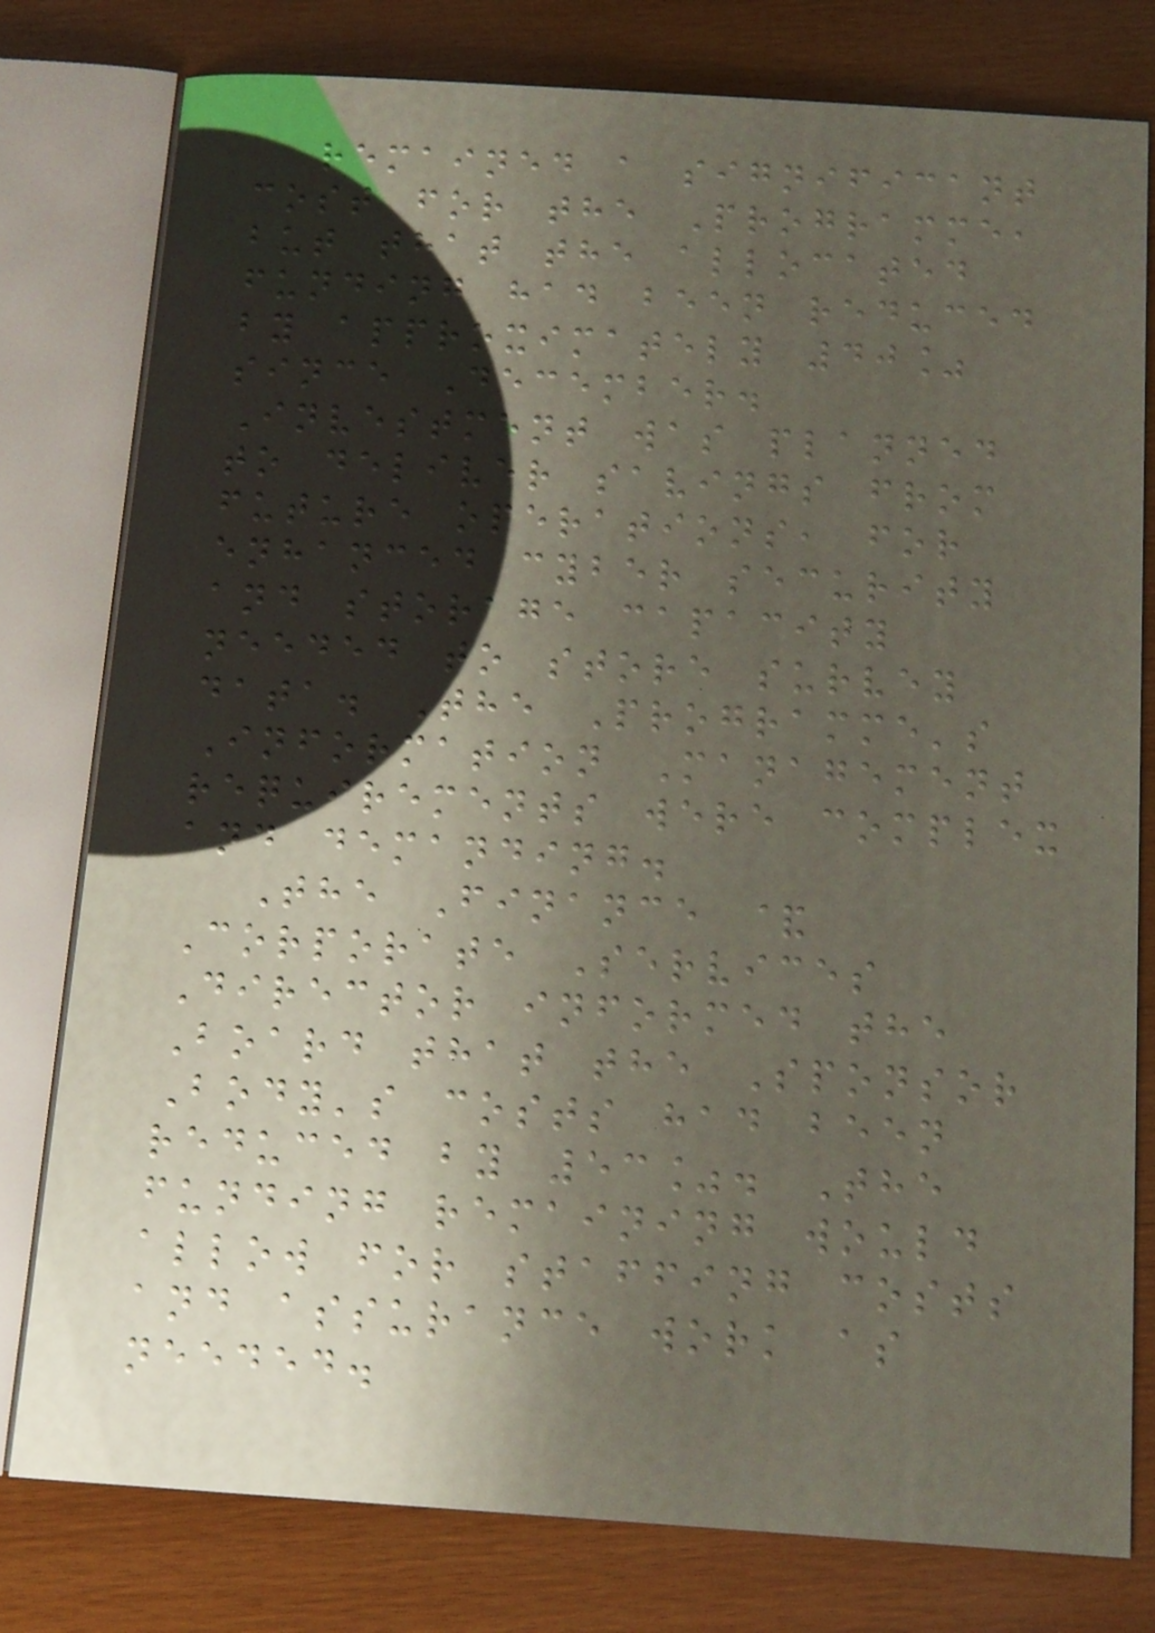remained a significant
cost for the Programme,
but that the allocated
funding had been reduced
by approximately 40%
since December.
Investment was planned
to deliver savings from
future operations, for
enhanced cyber security
and storage capacity
needed to store survey
data. The Programme's
Information Management
requirements were complex
and demanding.
The Finance &
Corporate Services
Director informed the
Board that the Sponsor
Body's costs had been
reduced by 53%. The
funding remaining would
allow for staffing costs
and assurance work as
needed.
